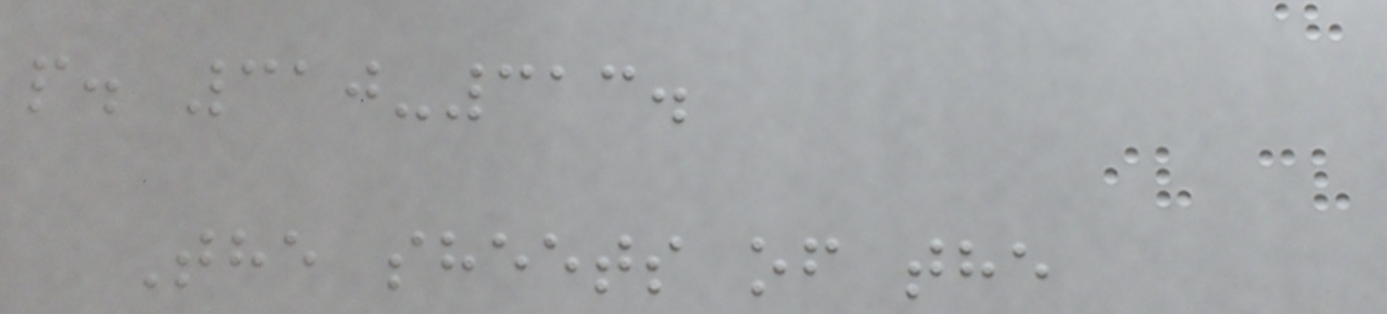p. 310-313.
The sheets of the
